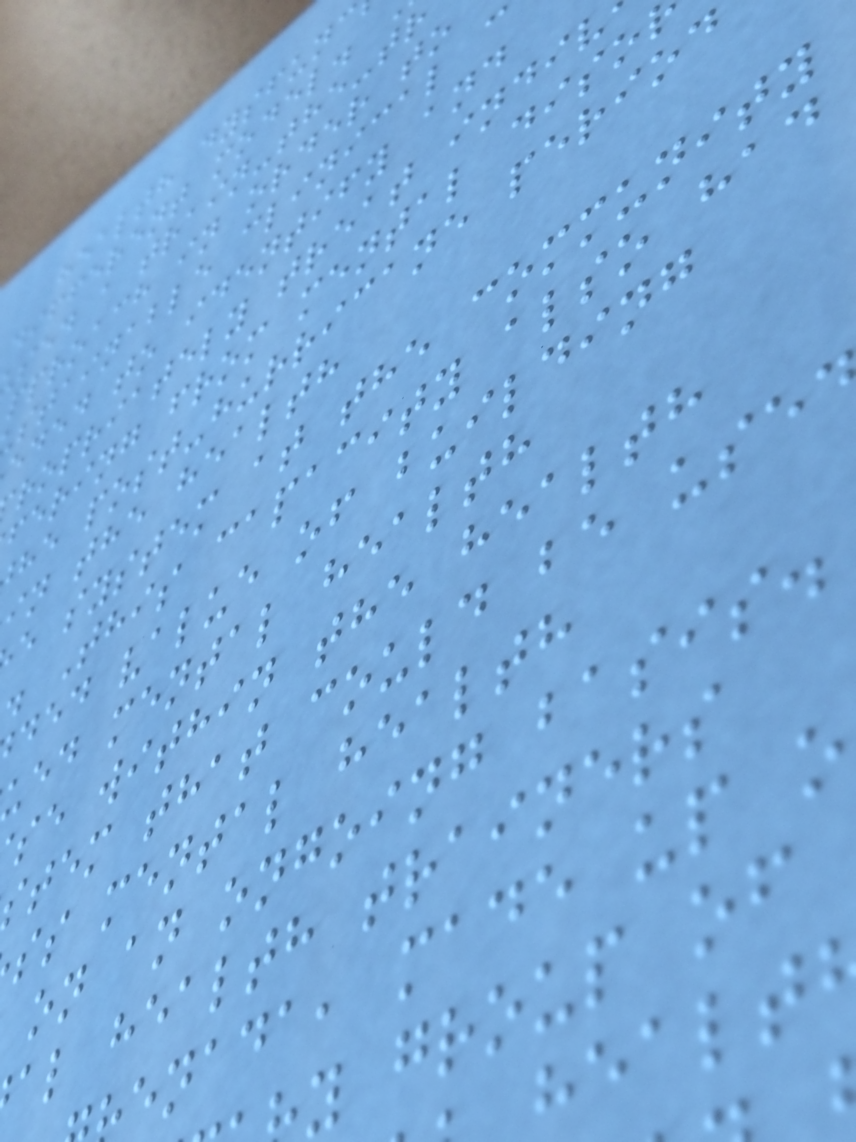health dysfunc
different model.
sed a train-the-tr
pproach in order to
stainable clinical c
eded to identify and
ropriately treat indiv
fering from mental diso
he post-hurricane period
in the health
e system at the community
. This capacity also had
ded value of building
ued mental health
se within the health
tem that could be use
ss mental health
on an ongoing basis.
al health trainers
enada, made up o
y group of
